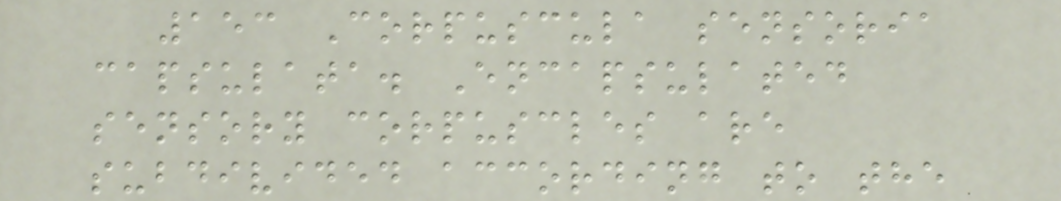153 Corpuscula sensoria
capsulata. Encapsulated
sensory corpuscles are
subdivided according to the
